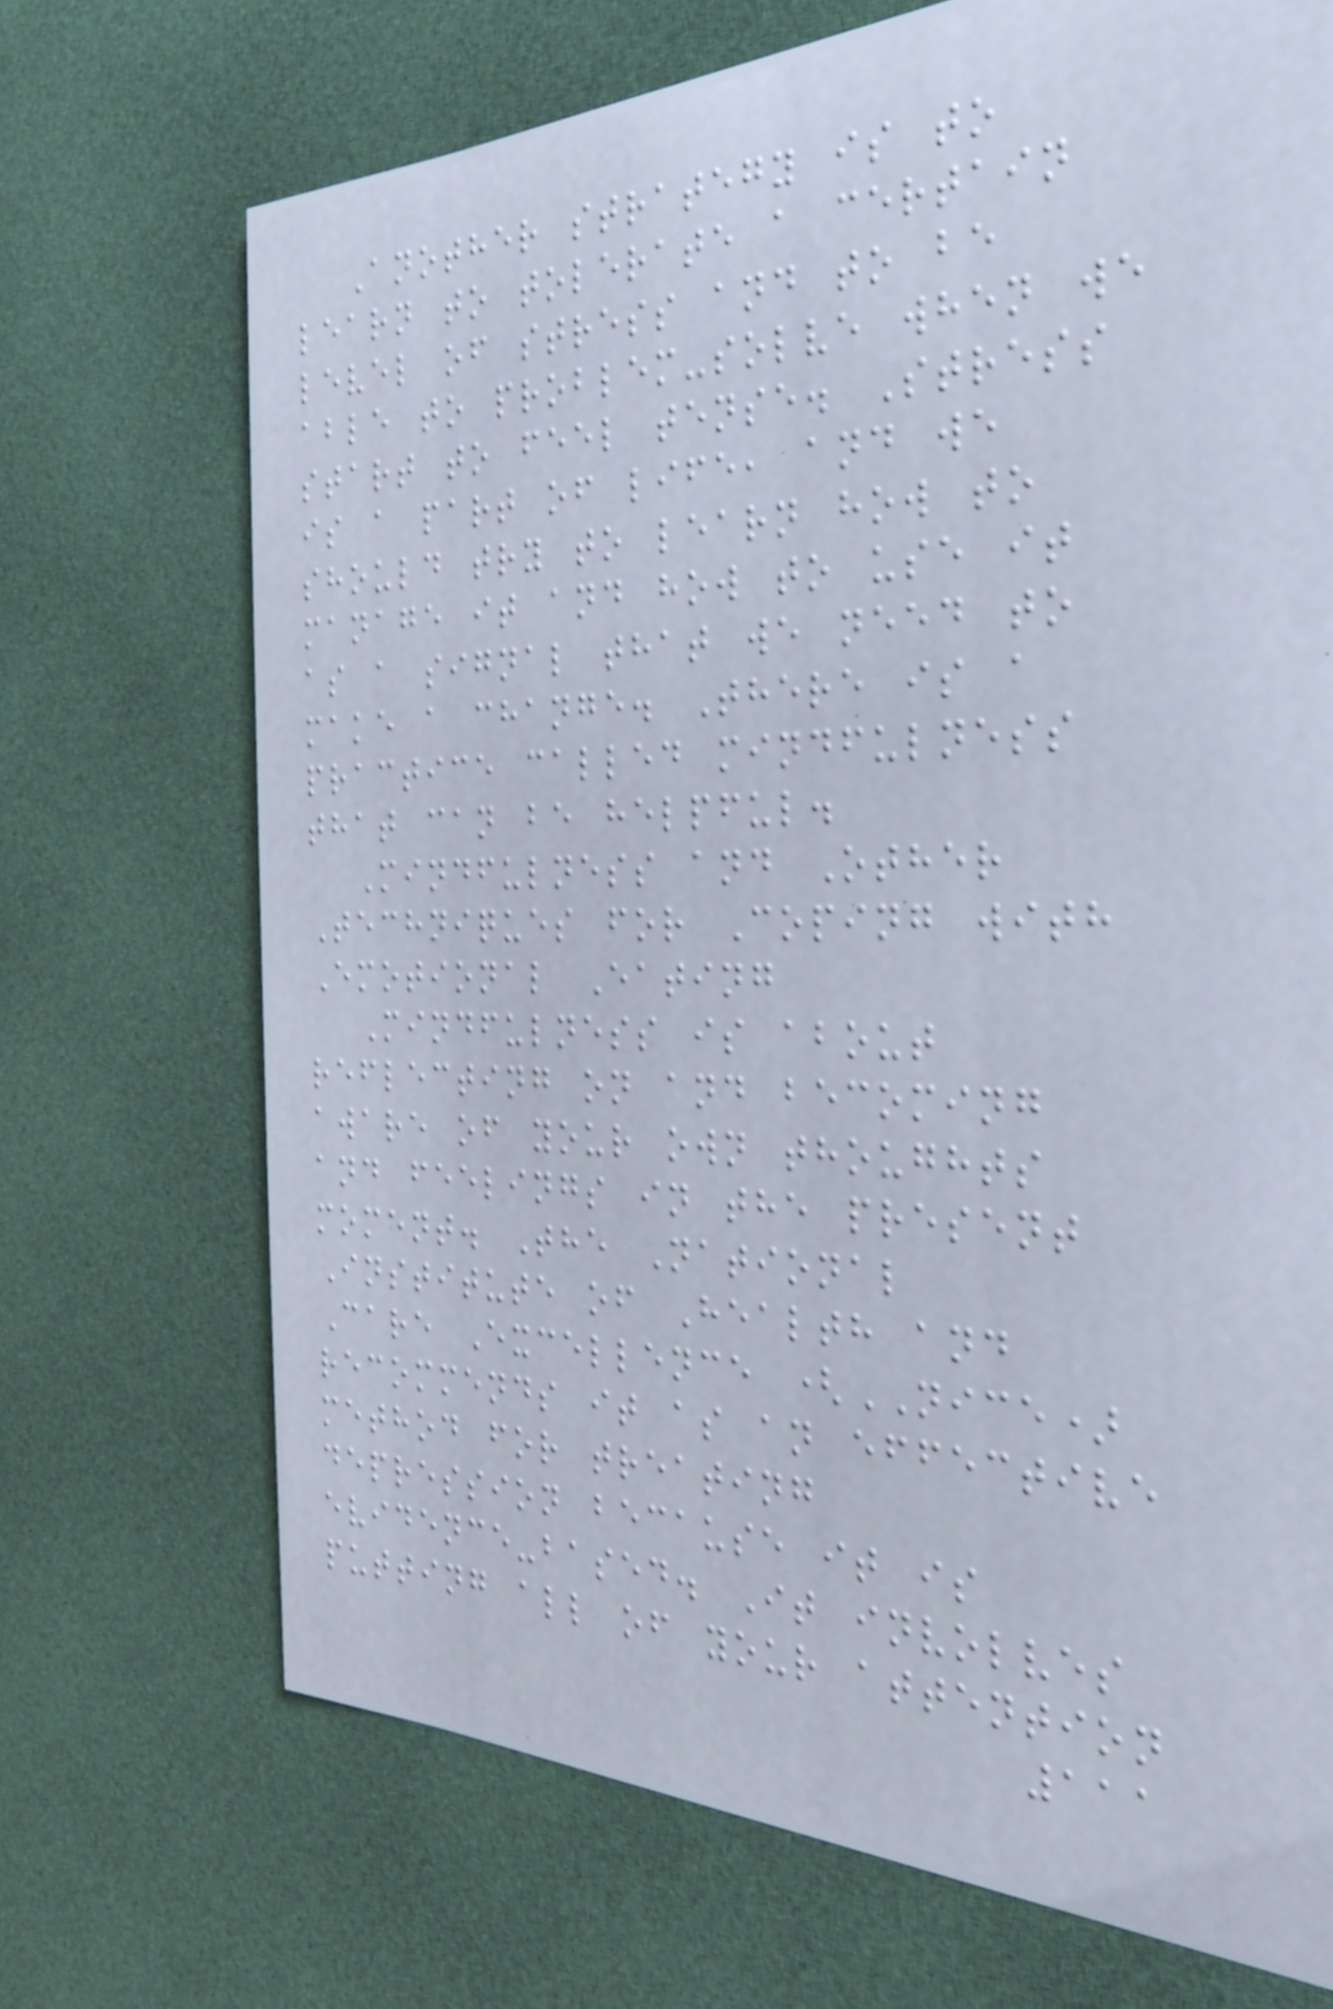Another strategy is to
learn to tolerate a certain
level of stress and to be
able to problem-solve when we
start to feel tense. Stress
is a part of life, and we
should try to learn how to
manage it and how to use it
as a signal that we need to
make a change. There is a
practice called mindfulness
that can be helpful.
Mindfulness and Other
Techniques for Coping with
Emotional Eating
Mindfulness is about
reflecting on and becoming
aware of your own thoughts
and feelings in the present
moment. The National
Institute of Health and
Care Excellence (NICE)
recommends it as an effective
method for treating
depression because it is
evidence-based. It involves
putting all of your attention
111
